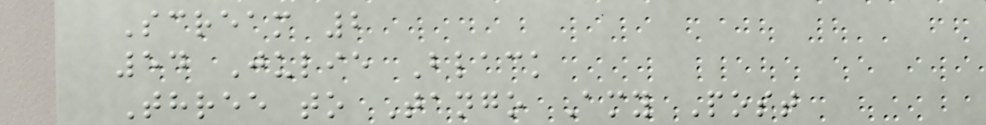Scream 2
54 Julie Black
Three to Tango Amy Post
